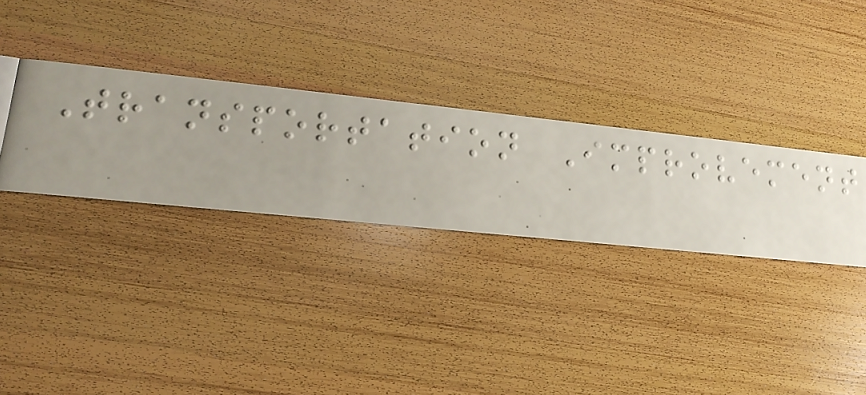Transportation Improvement
